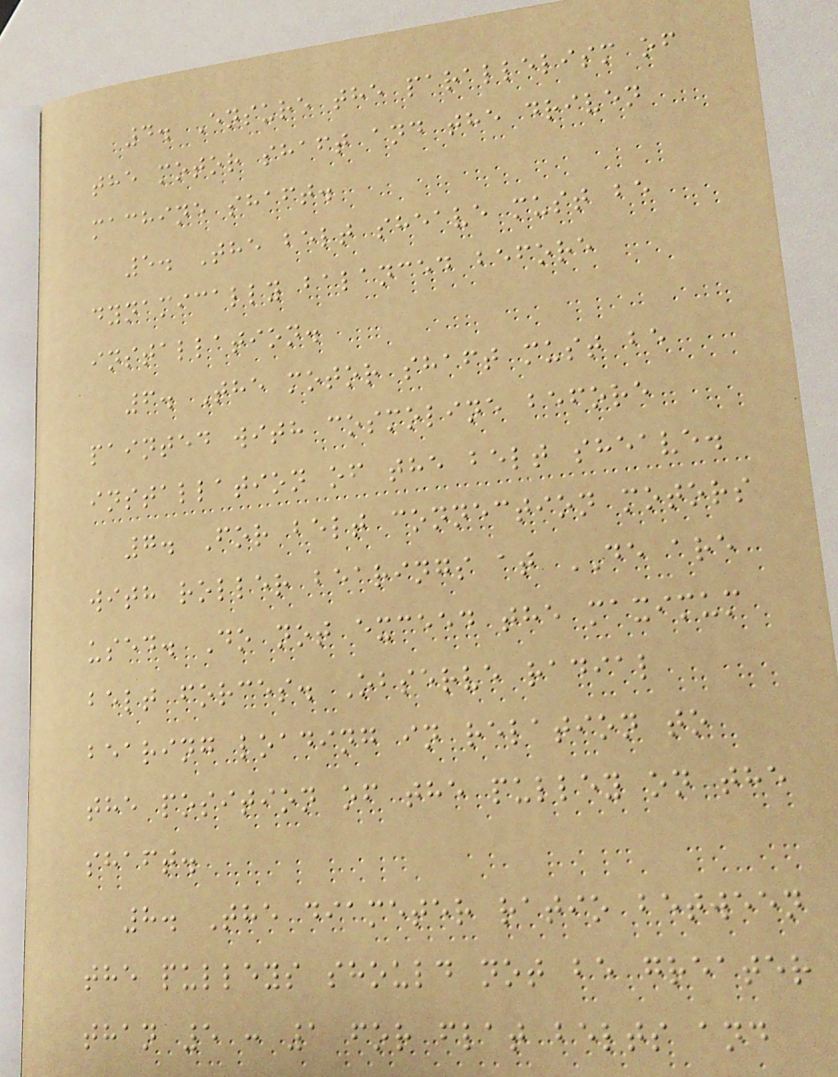4. Ensure the parallelism of
the motor shaft and the driven
machine shaft.
5. The belt sheave must be
dynamically balanced before
installation.
6. The motor shaft must be
painted with cosmoline before
installation of the belt sheave.
7. For belt connection motors
with roller bearings at DE are
used. Do not exceed the maximum
belt forces. Observe radial
bearing loading in relation to
the position of the pulley on the
shaft.
8. The diameter ratio between
the pulleys should not be greater
than 5 : 1 for flat belts and
